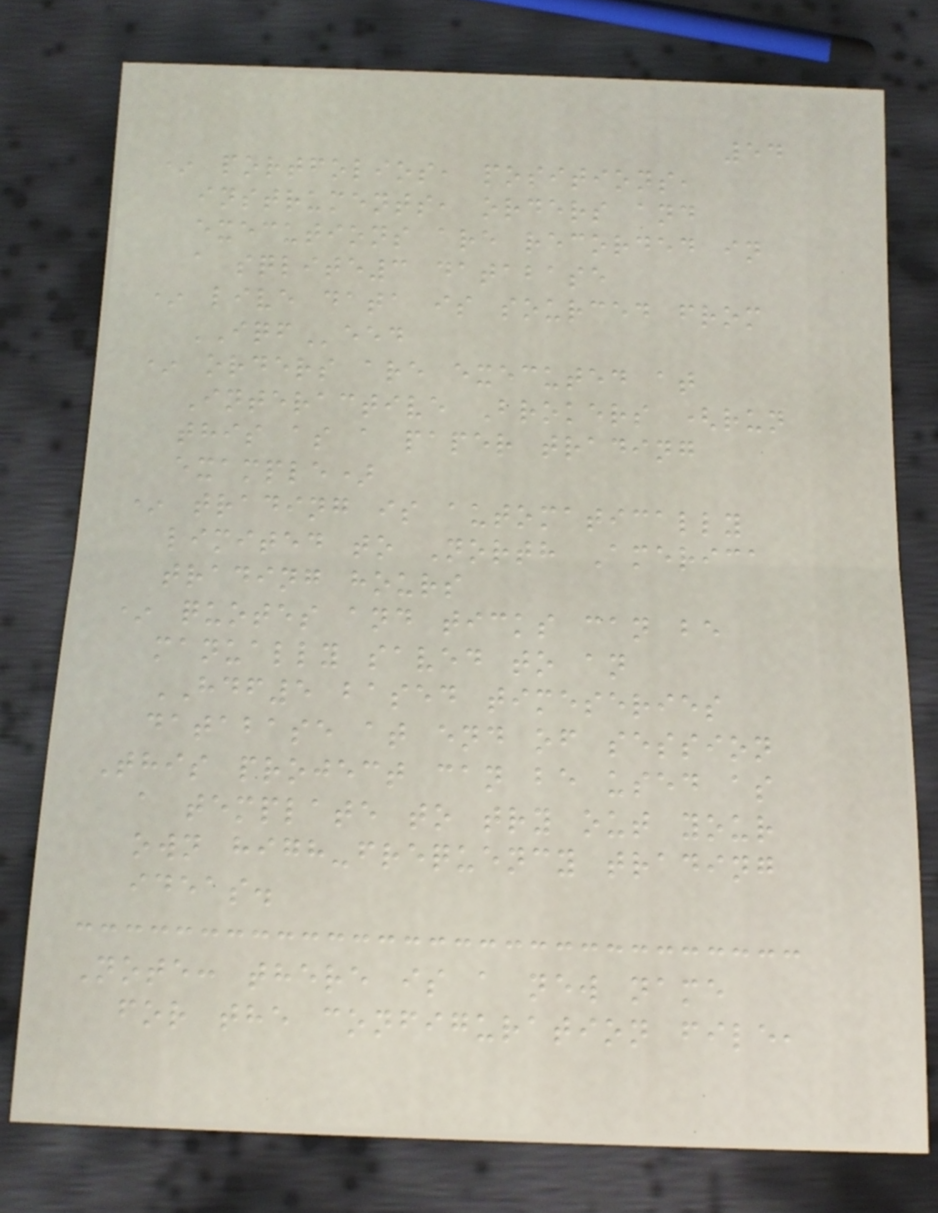54
* portfolios, positions,
instruments, orders and
executions are recorded in
a sqlite3 database
* live data is sourced from
IQFeed
* orders are executed at
Interactive Brokers (run
this as a paper trading
example)
* trading is automatically
limited to North America
trading hours
* quotes and ticks can be
manually saved to an
HDF5 based timeseries
database at end of session
This project can be used as
a template to try out your
own high-frequency trading
ideas.
Note: there is a new name
for the configuration file,
